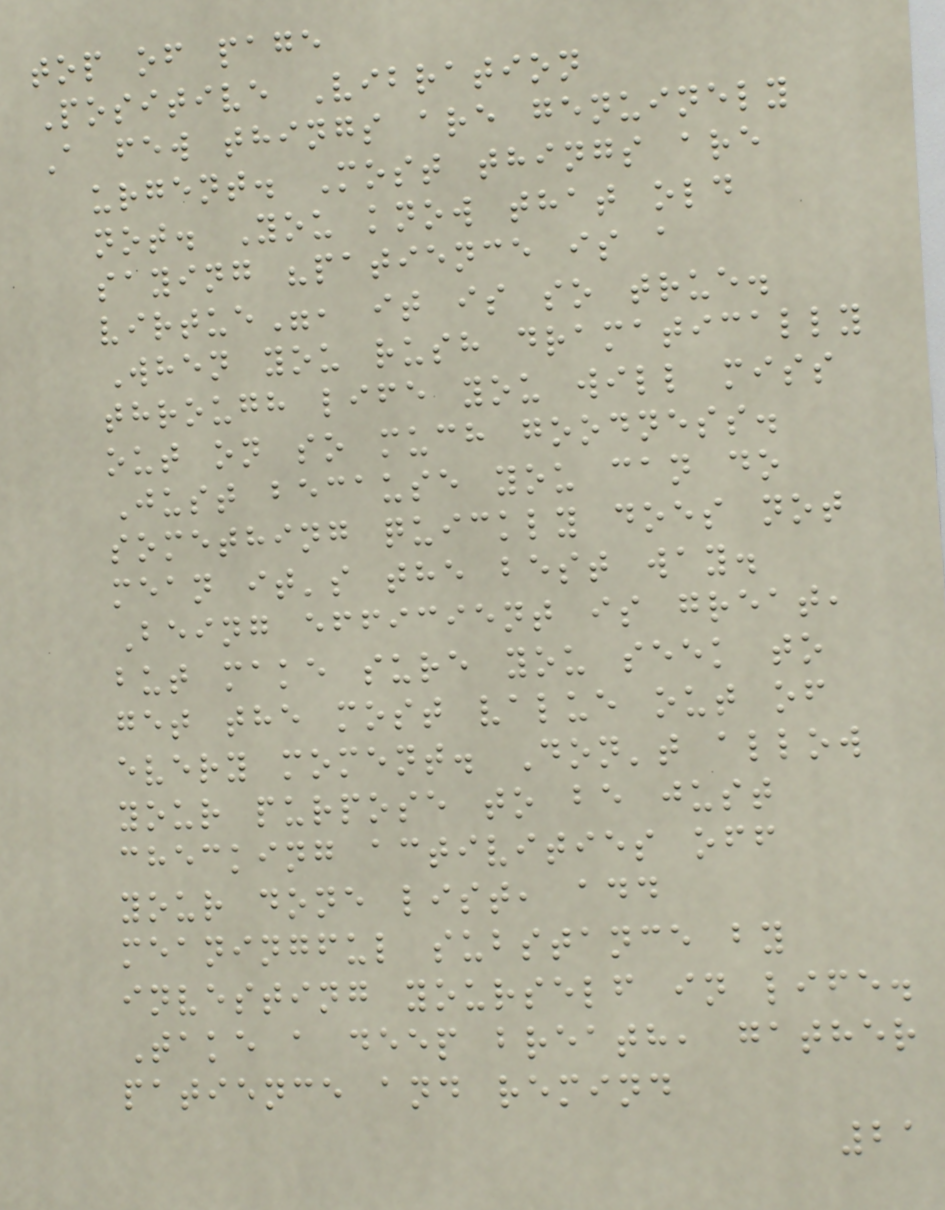top of page
Positive Vibration
A few things are genuinely
urgent. Most things are
not. You know that old
saying "patience is a
virtue", it is so true.
When you rush dramatically
through life you will miss
out on so much goodness.
Just because you can do
something quickly does not
mean it's the best way.
Being efficient is great,
but make sure you seek to
get the most value out of
every moment. Don't allow
your purpose to be just
checking activities off
your done list, add
meaningful substance by
investing yourself in life.
Take a deep breath, gather
patience and remind
21
